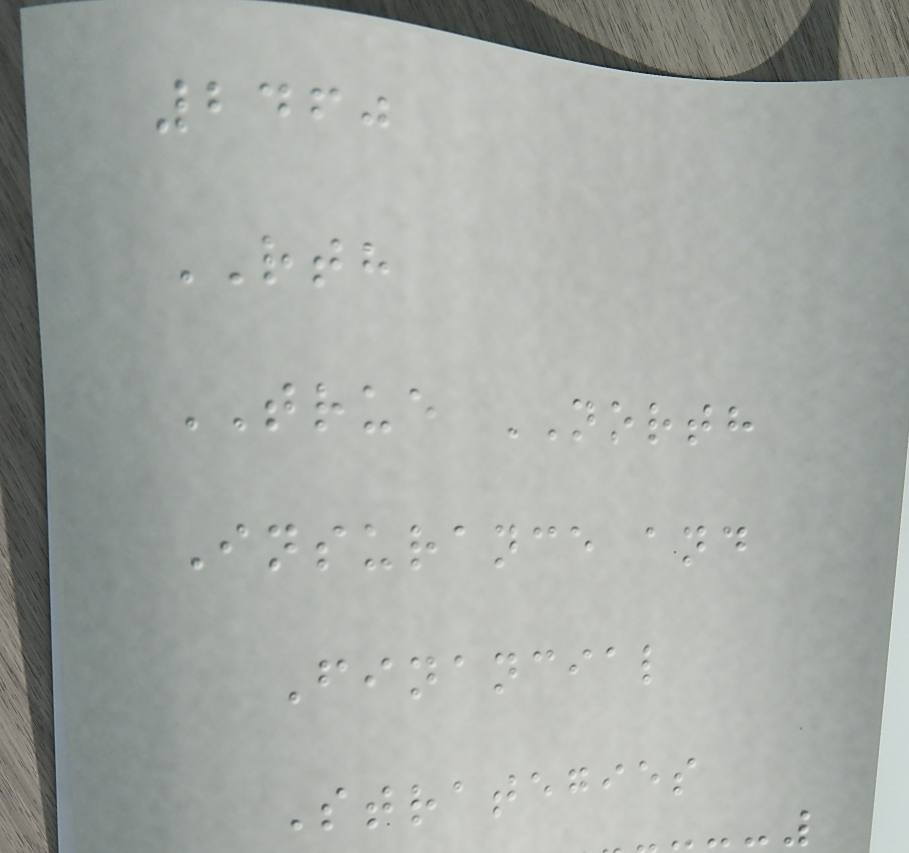2460
RTH
TRUE NORTH
Insurance and
Financial
Strategies
